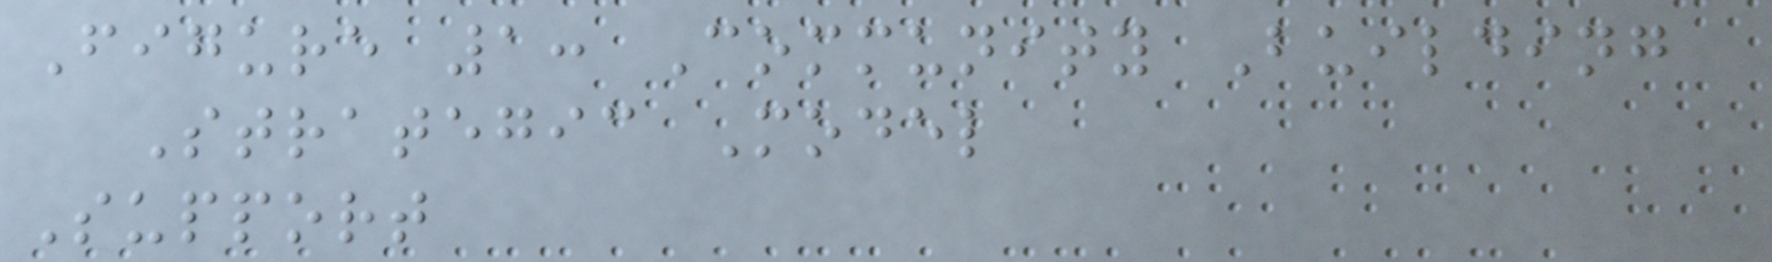Figure 1: Community Building
Strategic Model
Support
